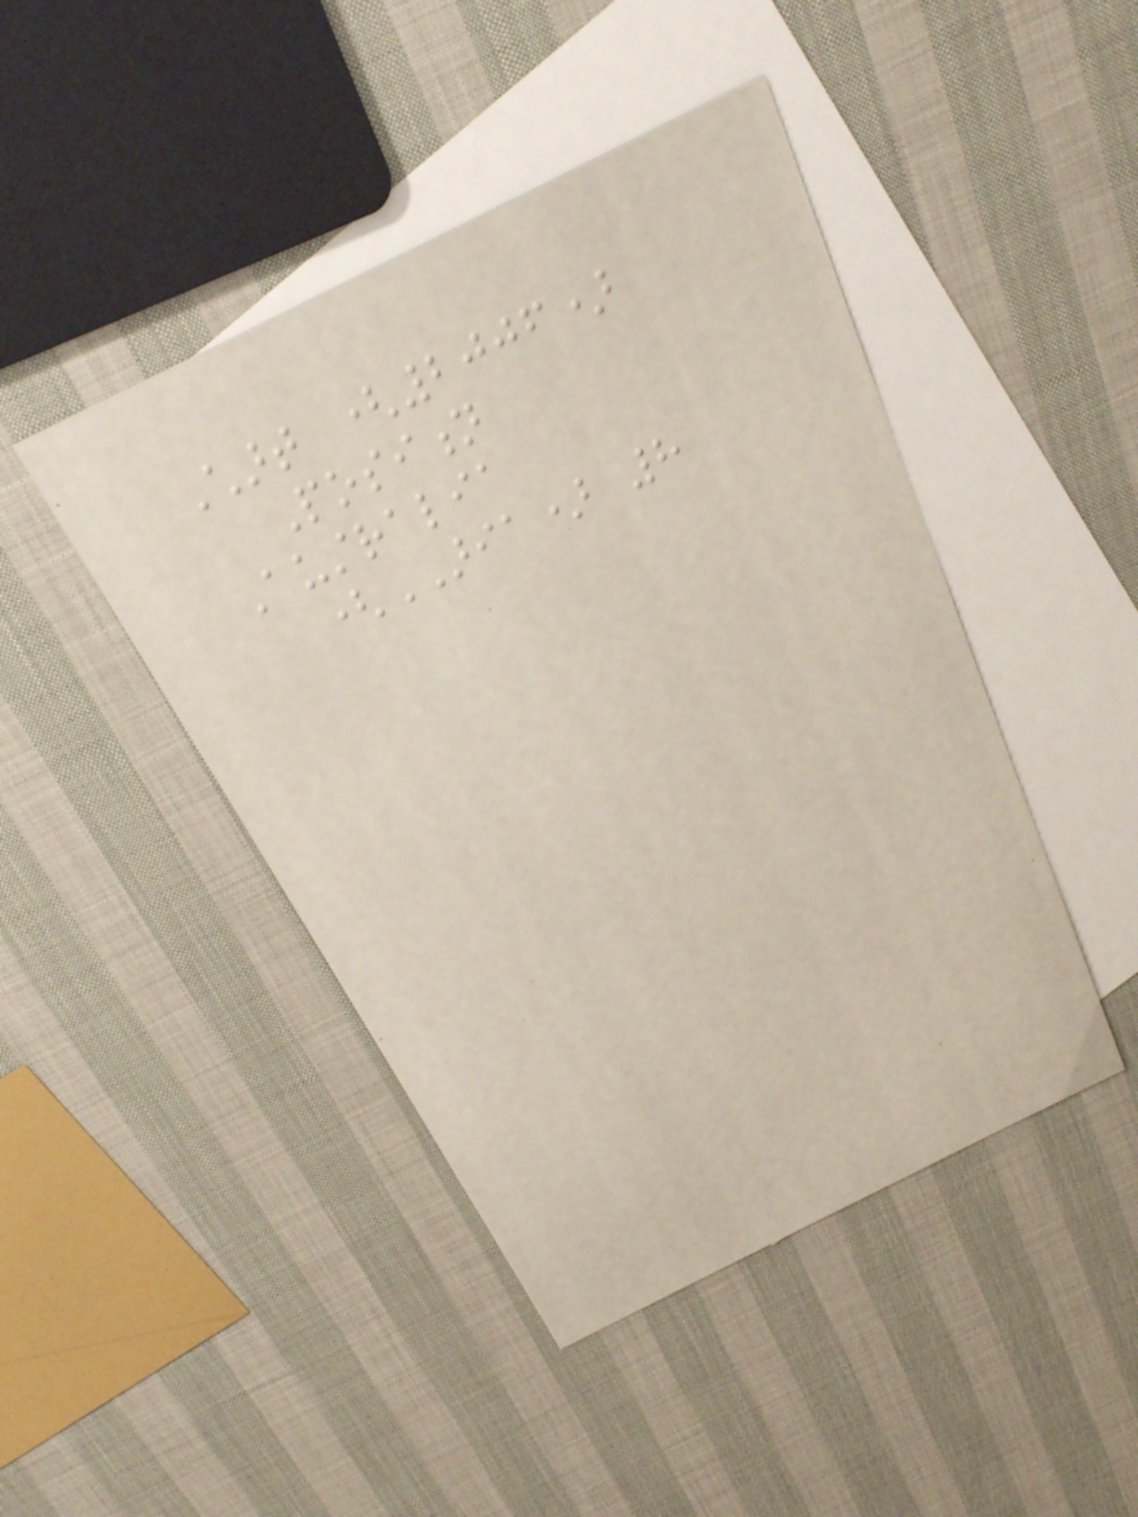Chart (2006)
Position
Australia
(ARIA) 8
